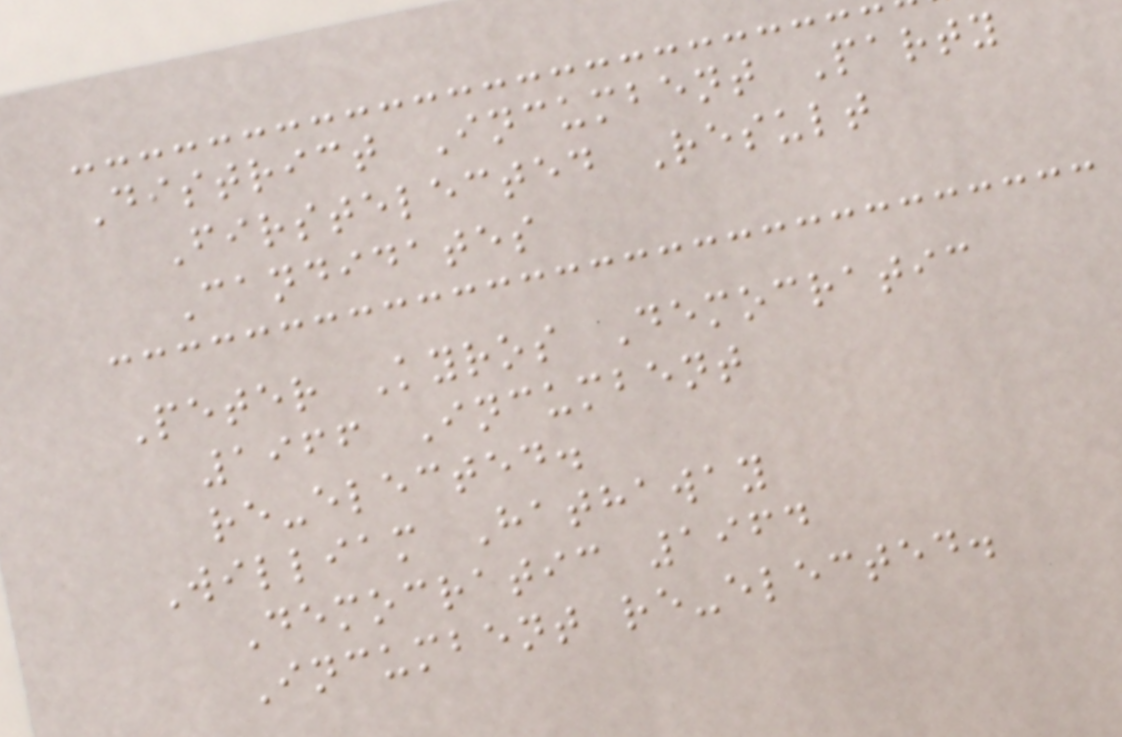District Incumbent Party
Firstelected Result
Candidates
Peter Kyros Democratic
1966 Incumbent
re-elected.
William Hathaway
Democratic 1964
Incumbent re-elected.
